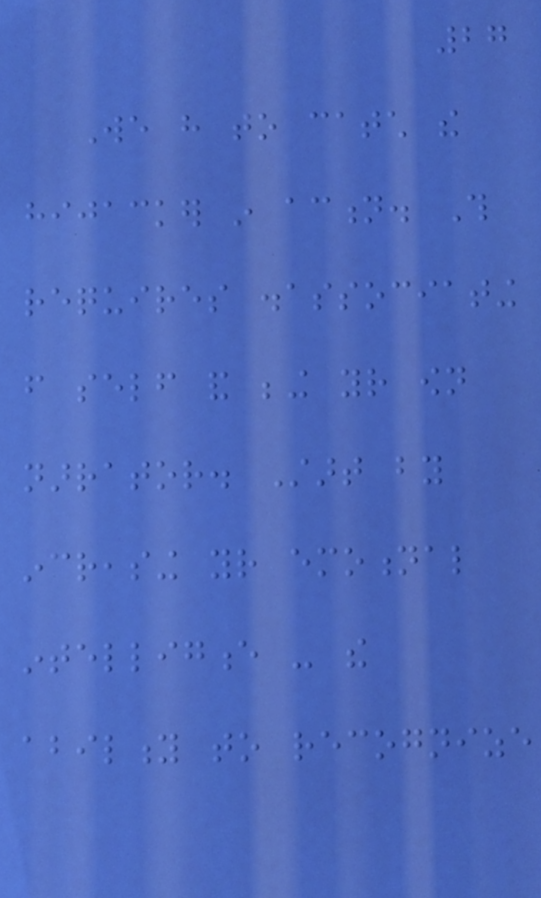27
We have to catch the
hijacker in action. This
requires disassociating
from self and being your own
narrator. Start by
increasing your emotional
intelligence - the
ability to recognize
